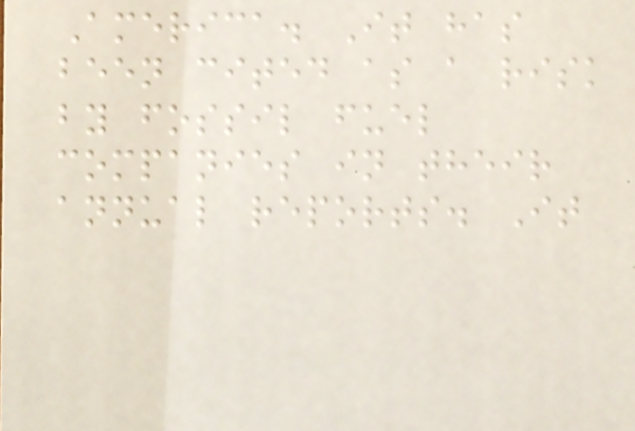America. It has
been cited as a risk
by fossil fuel
companies in their
annual reports. It
